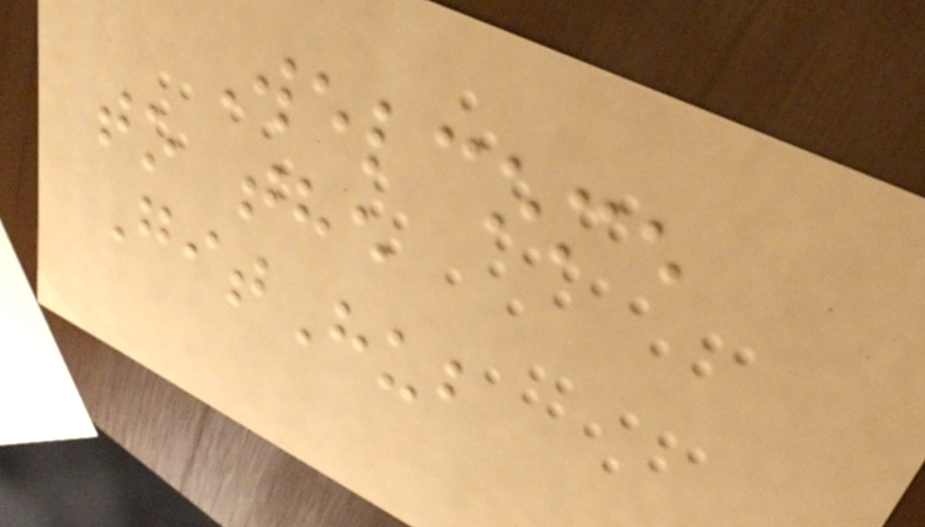Welcome
to the
GitHub
